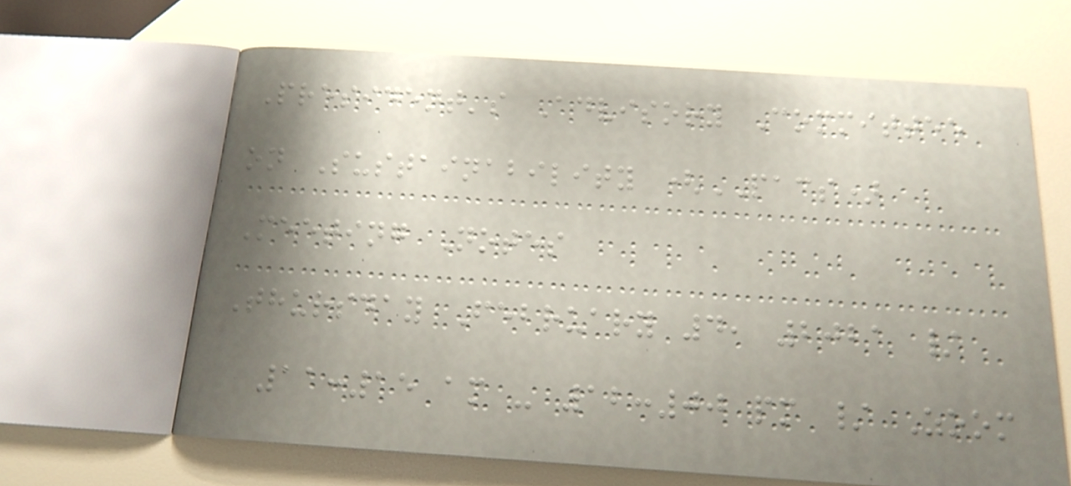President's Advisory Committee
on Sustainability (PACS)
Meeting Notes
Thursday February 4, 2021 /
11:15 am - 12:00 pm / Zoom
